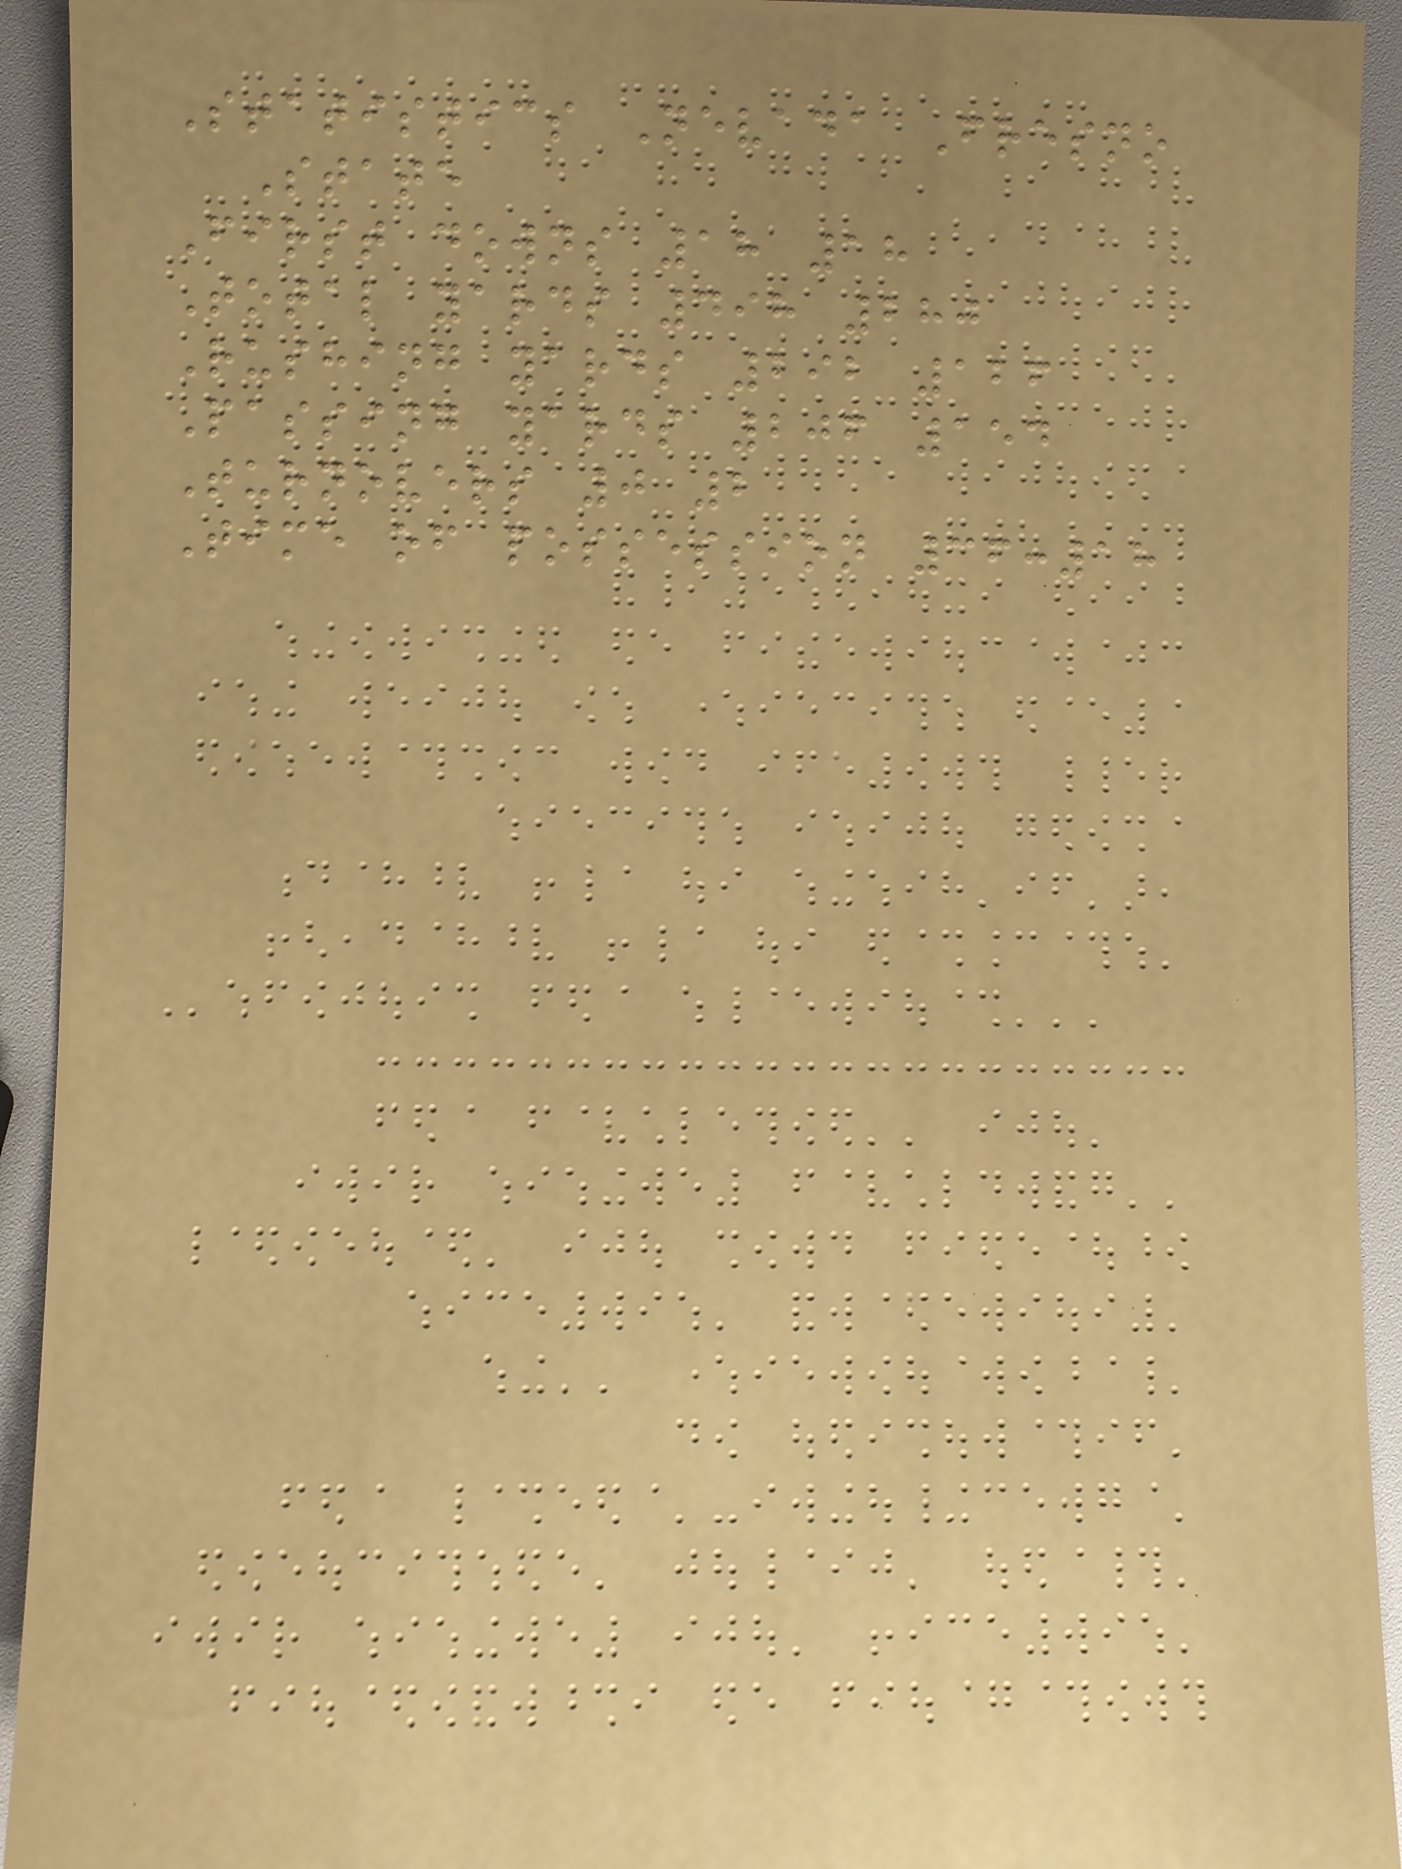Statistics Nevada Fresno
State
First downs 18 18
Total yards 498 280
Rushing yards 292 126
Passing yards 206 154
Turnovers 0 2
Time of possession 36:18
